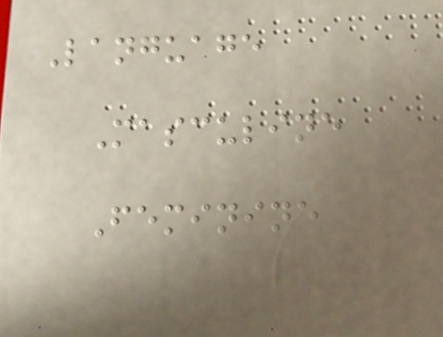Language
Masculine
Feminine
